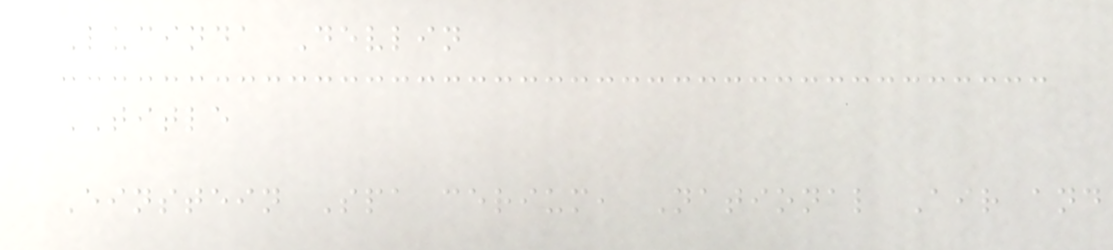Lucinda Devlin
TITLE
Einstein Spa cerium, National Air and
